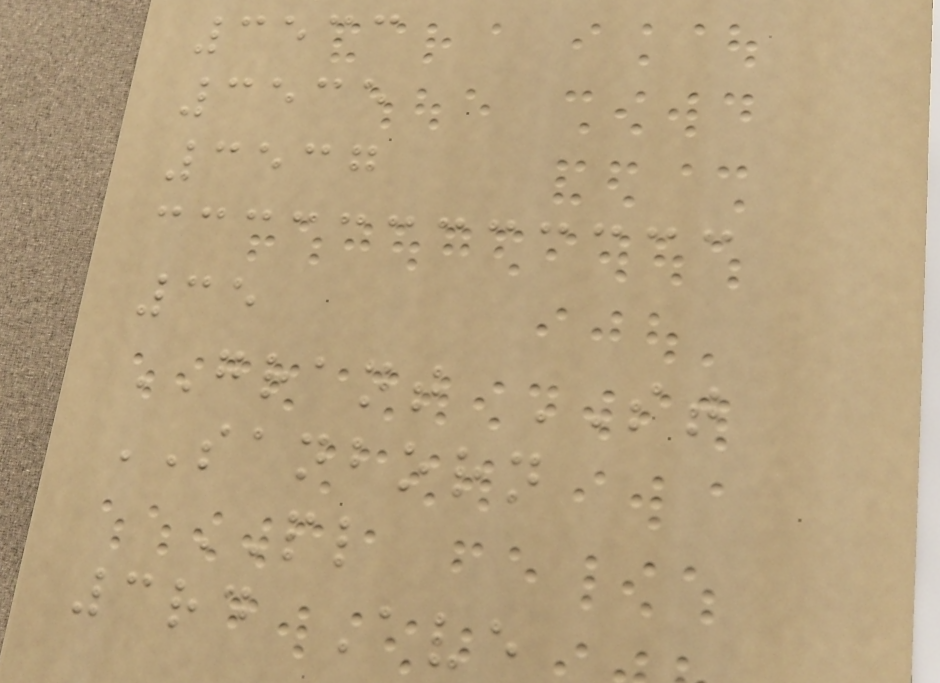3533
3535
3537
35
GRANT ST
SANBORN
PL
3rd Ave
